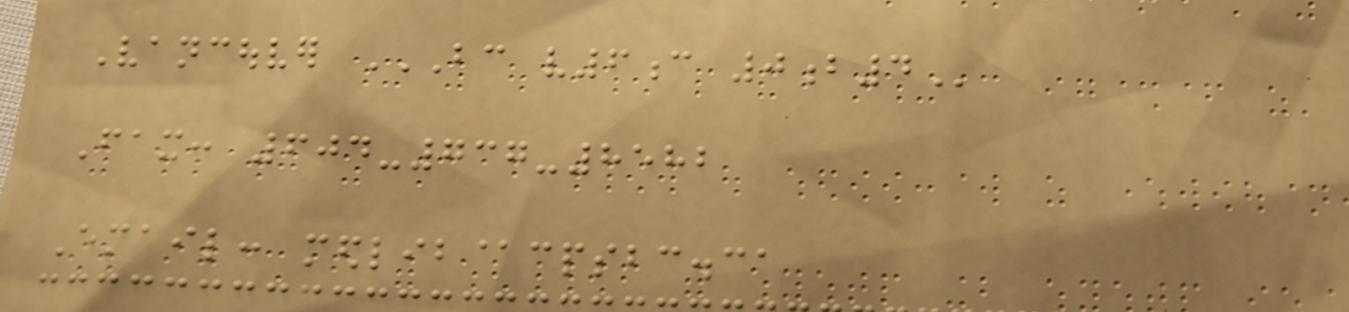Vancouver BC V6C 0B4
Fax: 604-737-8582
Email: medlib@cpsbc.ca
